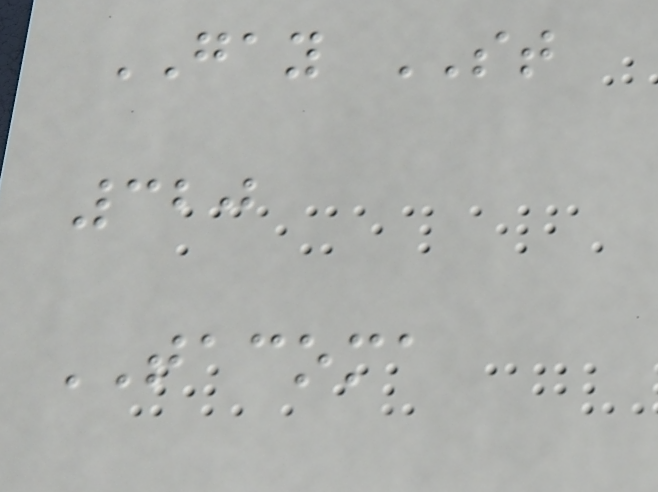GAY ST
320
TACOMA
